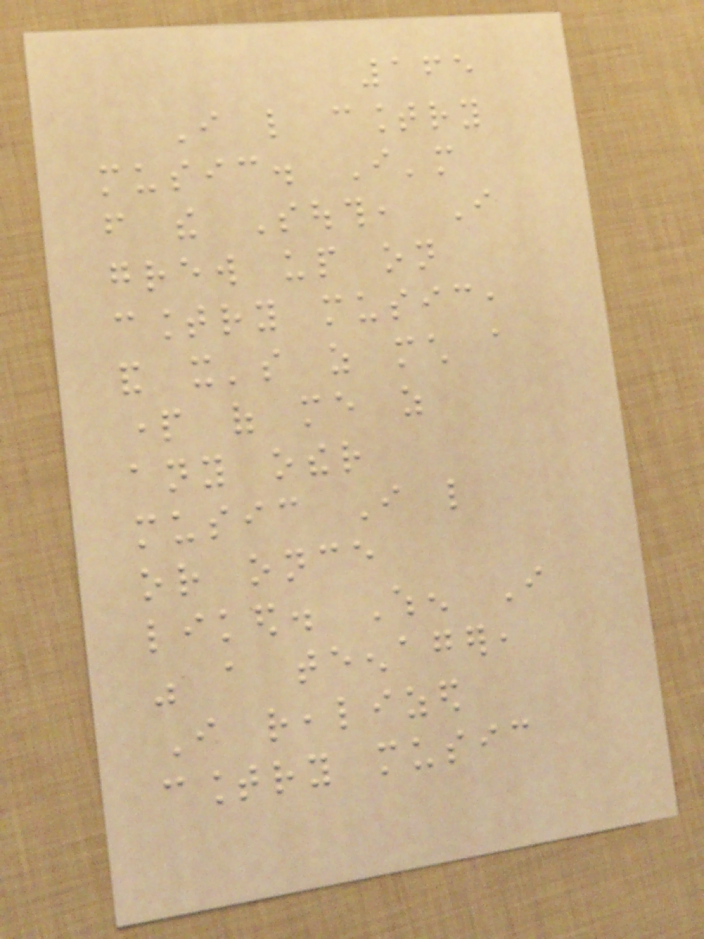165
I like country
music. I'm
from the South, I
grew up on
country music,
and it's as much a
part of me as
any other
music I like
or once
liked. When I
was a teenager,
I realized
country music
